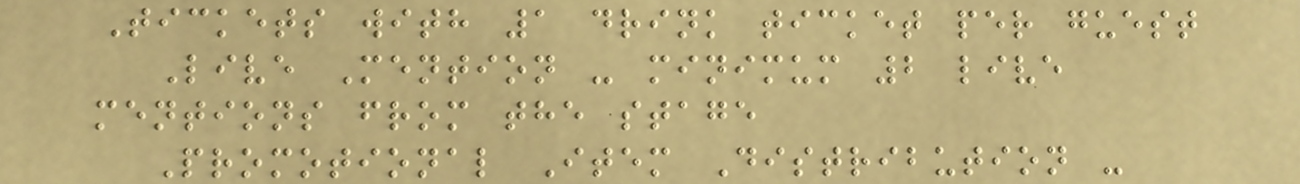Tickets with 1 drink ticket per guest
Live Mention - minimum 2 live
mentions from the stage
Promotional Item Distribution -
